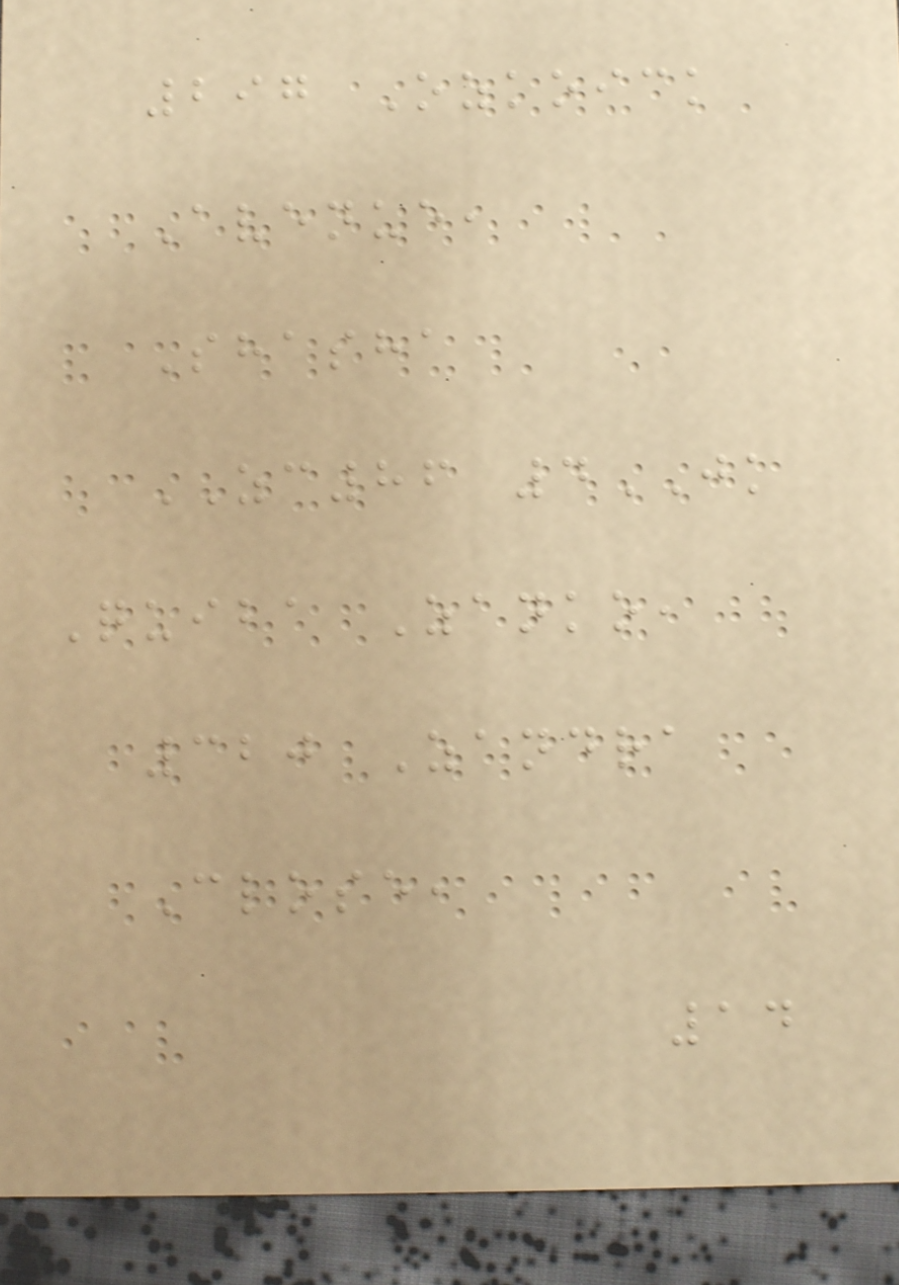297 Ozkoick
Avenue,
Shasha
ZC86 4JK
Quiba Zanko,
320 Zandra
Close,
14
